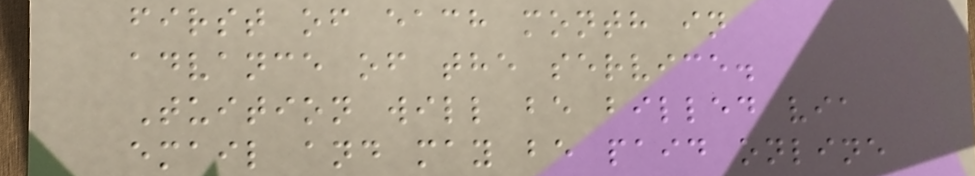first of each month in
advance of the service.
Tuition will be billed via
email and may be paid online
